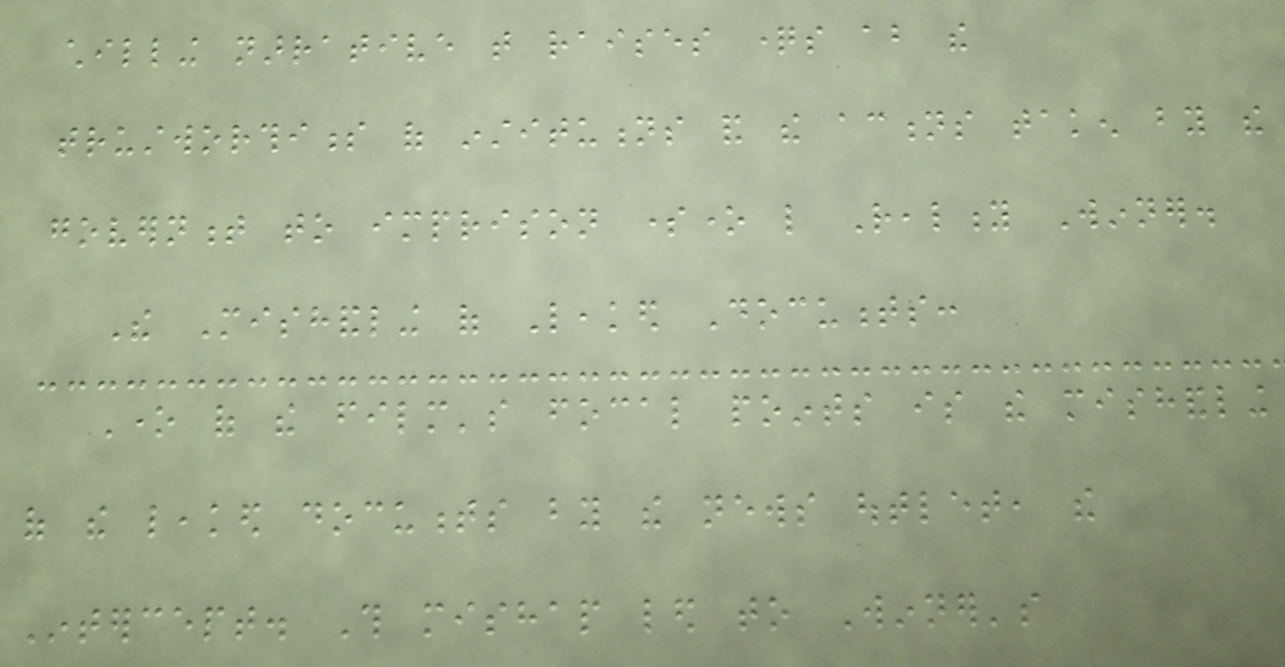chilling narrative that raises questions about the
trustworthiness of institutions and the actions taken by the
government to imprison someone like Reality Winner.
The Mishandling of Leaked Documents:
One of the film's focal points is the mishandling
of the leaked documents by the news outlet, the
Intercept. This mishap led to Winner's
